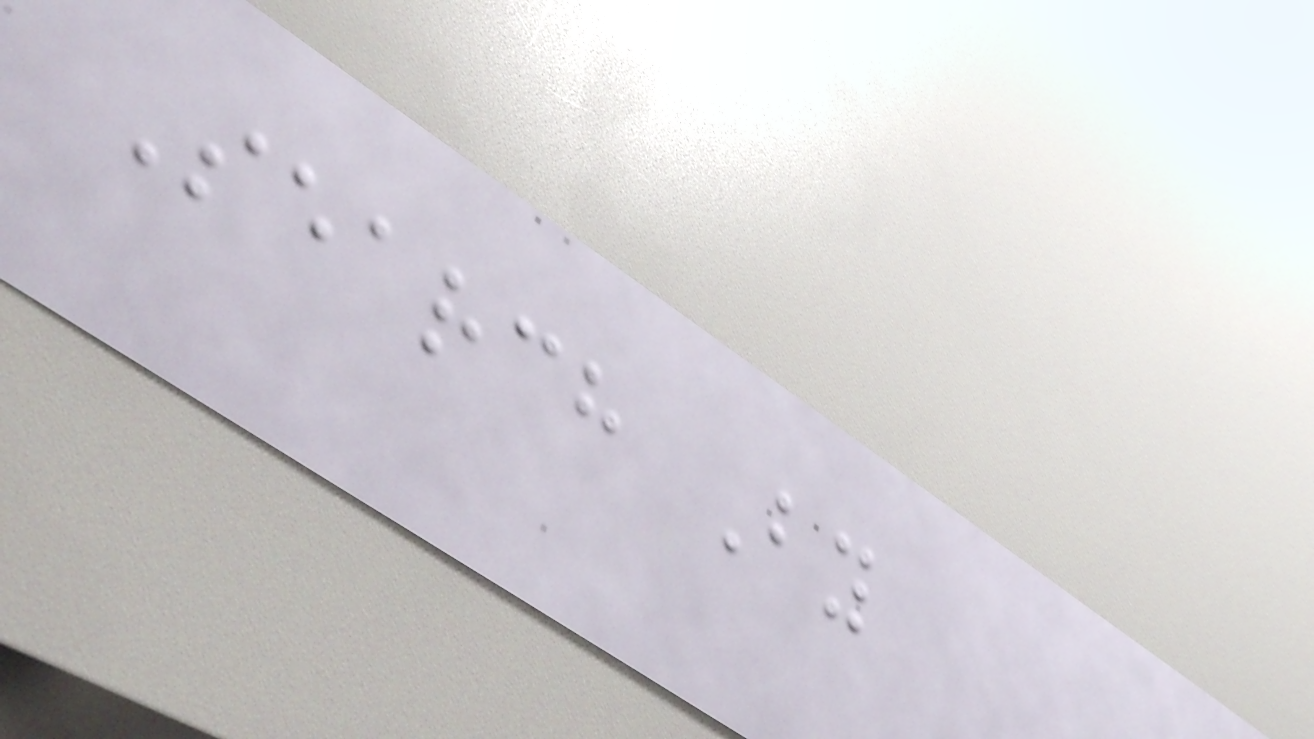Search By
